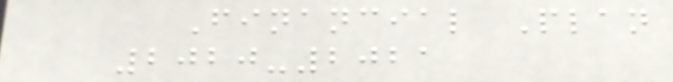Financial Plan
2020-2021
